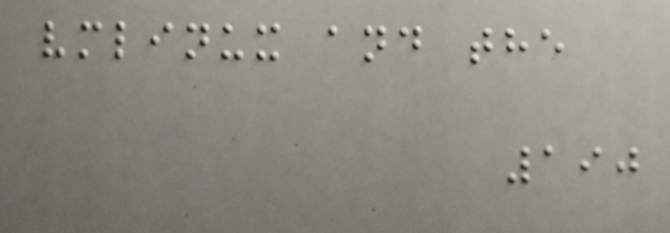vmlinux and the
190
